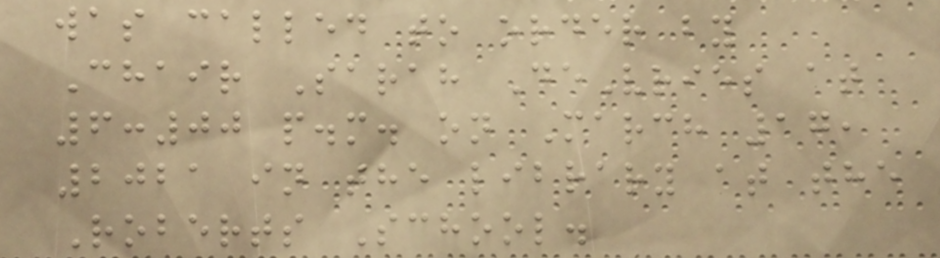was called to order by
Chair Sarah DeVries at
6:00 p.m. on March 17,
2021 in the library at the
Roberts School.
